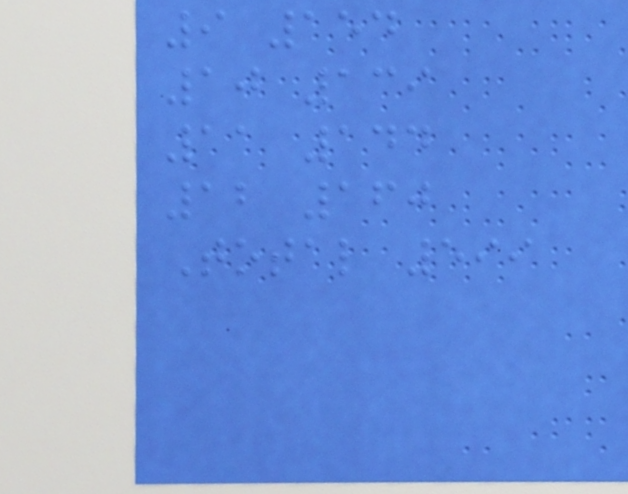9 154
10 139
11 144
12 160
Total 599
